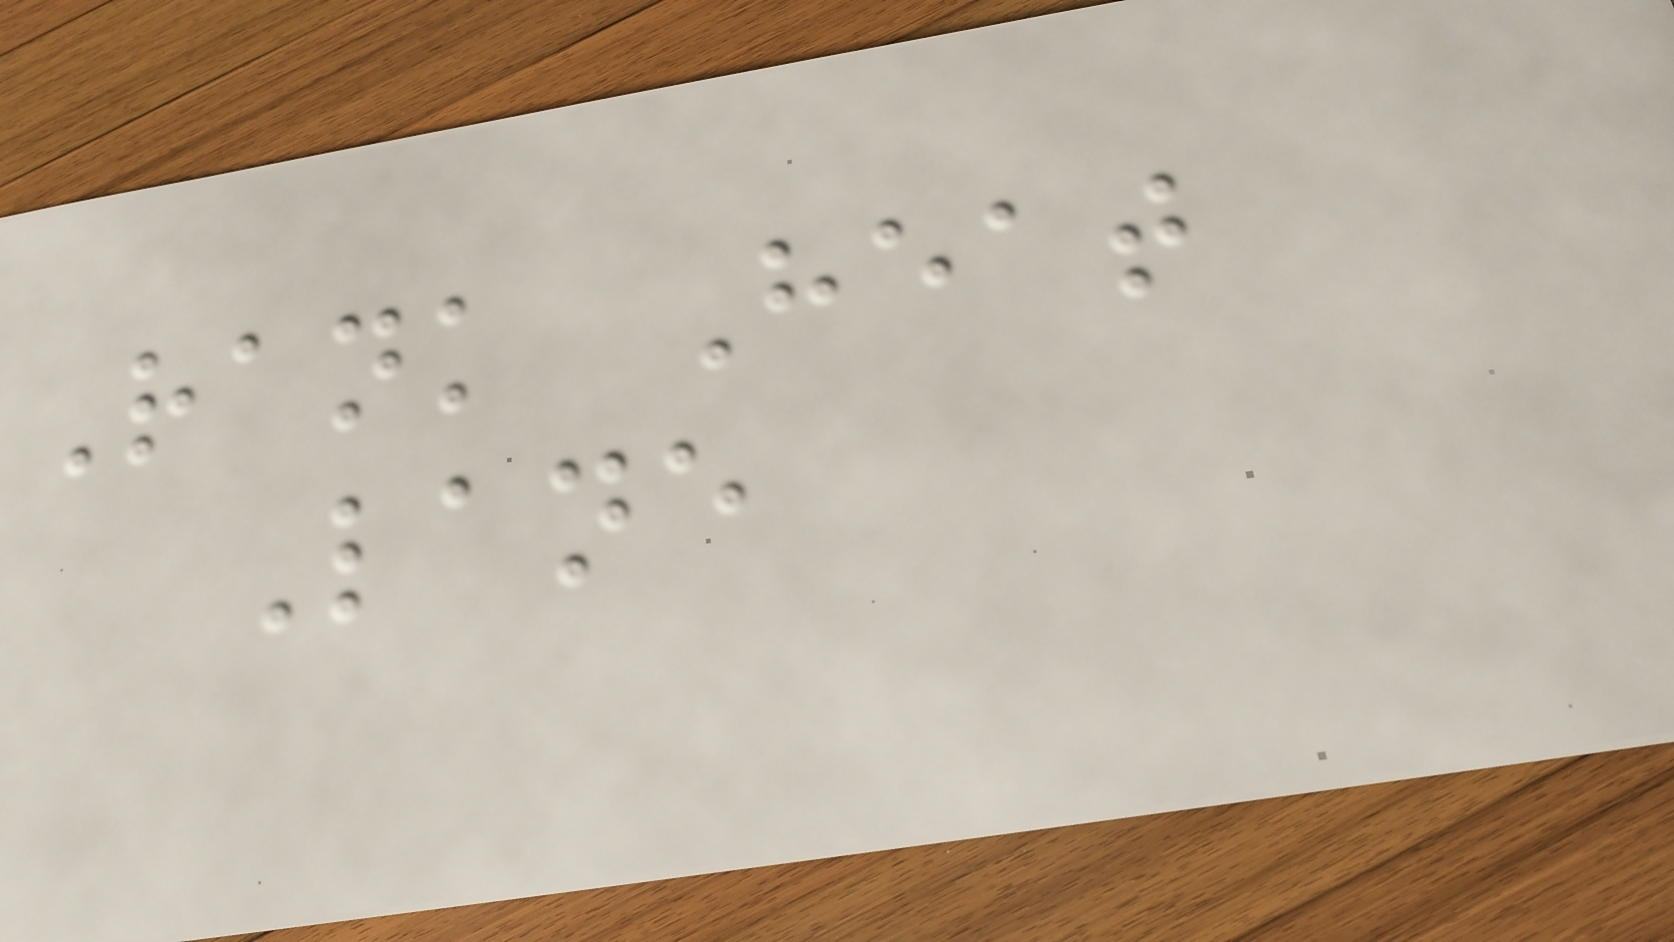Rank Heat
Lane
